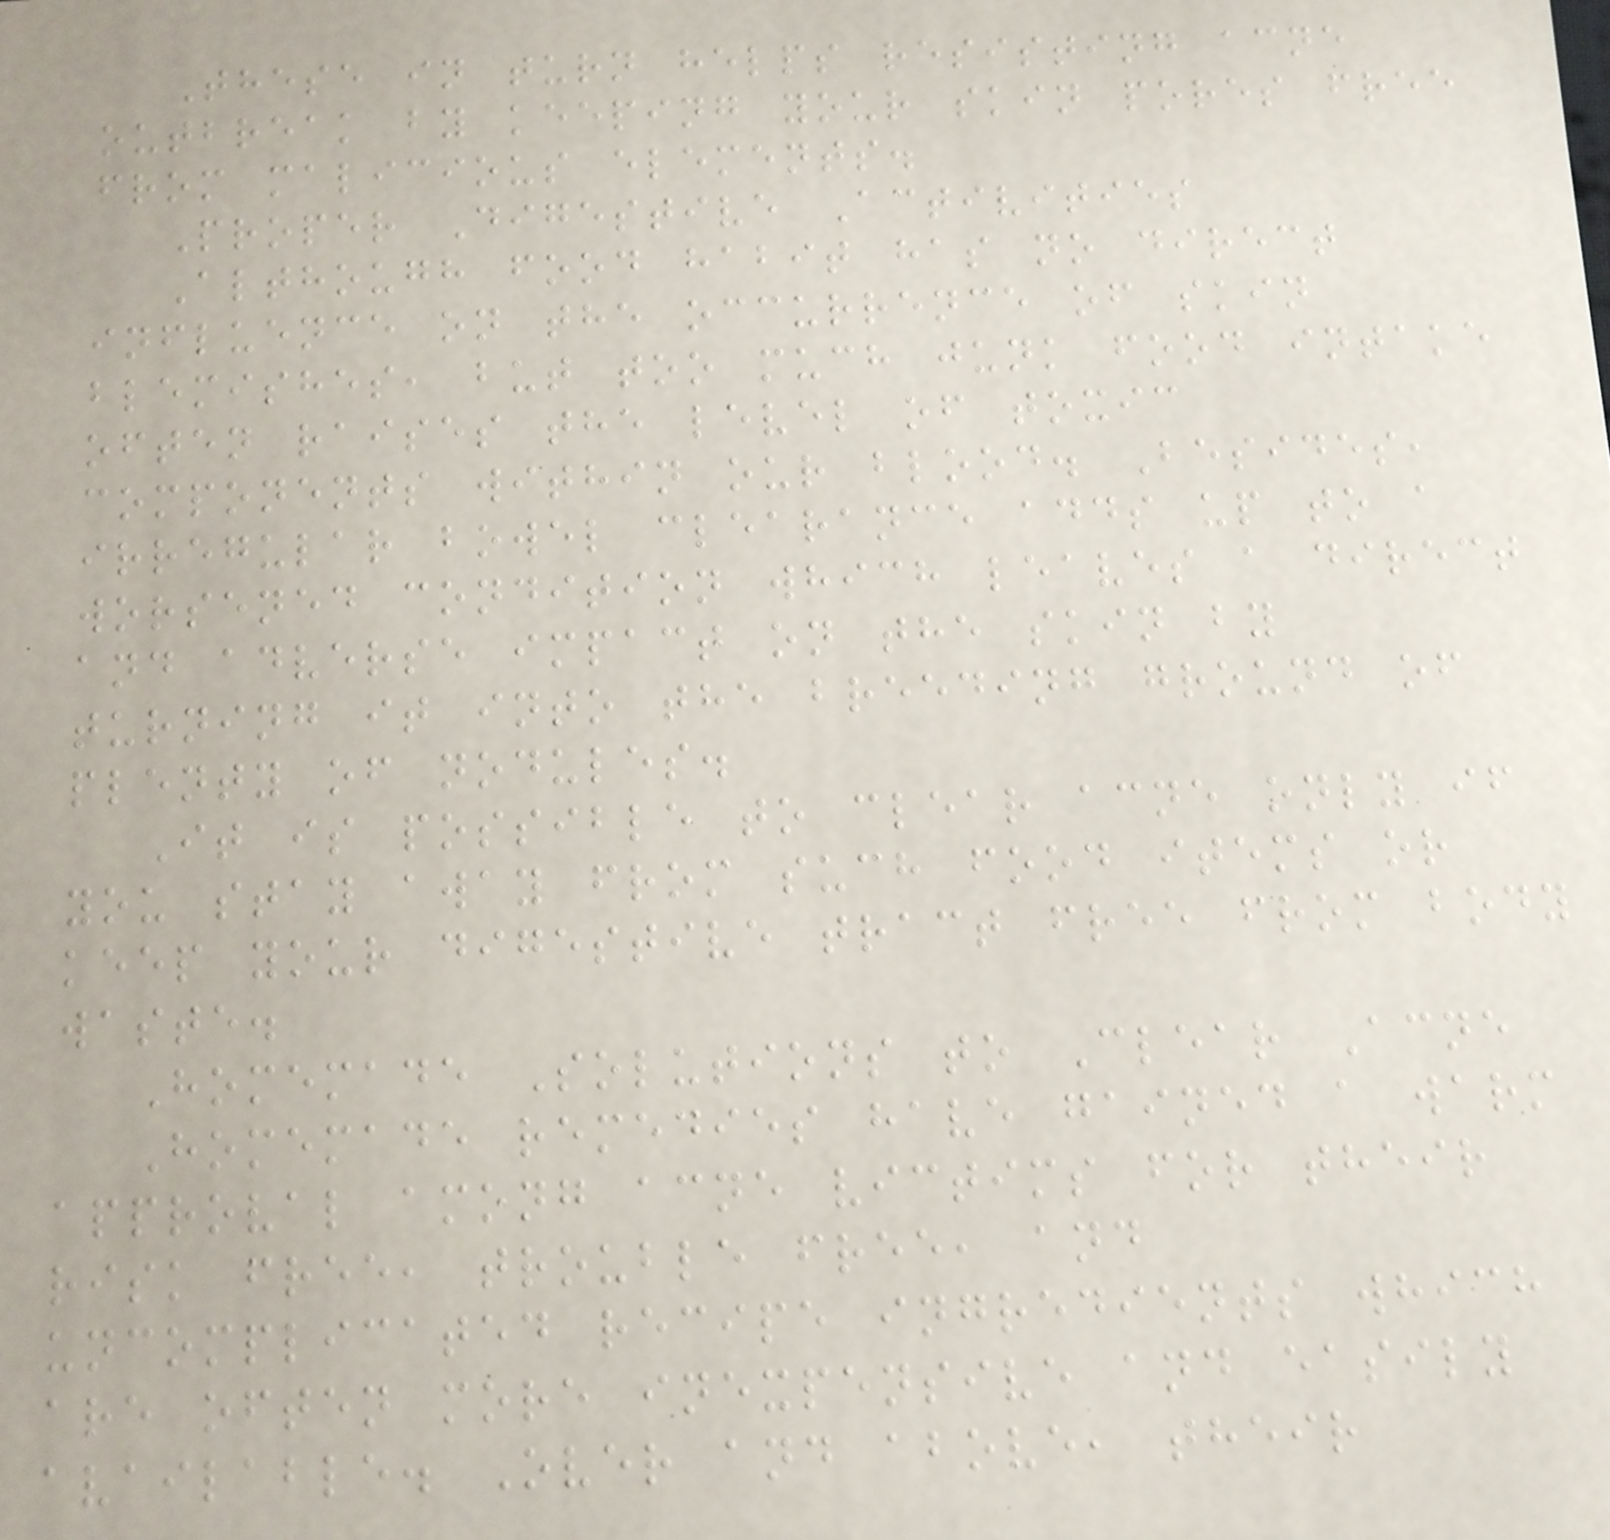These in turn helps resisting acne
outbreak by keeping your skin pores free
from malicious elements.
Proper Digestive Activities
Although food habit has no direct
influence on the occurrence of skin
blemishes, but too much junk food intake
often raises the level of toxic
components within our blood. Besides,
irregular bowel clearance adds up to a
worsened condition which leaves a direct
and adverse impact on the skin by
turning it into the breeding ground of
plenty of nodules.
It is possible to clear acne only if
you stay away from such food items or
keep your digestive tract free from body
waste.
Homemade Solutions to Clear Acne
Homemade remedies have gained a warm
approval among acne victims for their
risk free, trouble free, and
uncomplicated recipe ingredients which
are often more inexpensive and easily
available. Over and above, their
